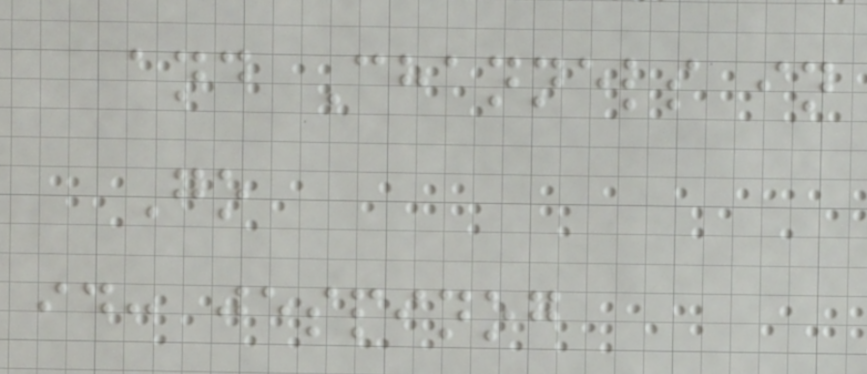and Channels in
Go
id: jespinog
